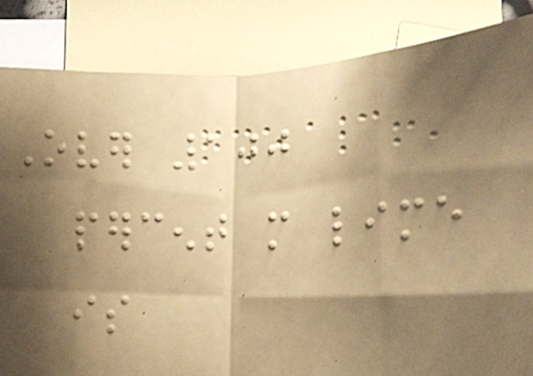Over 100
percent more lime
is
